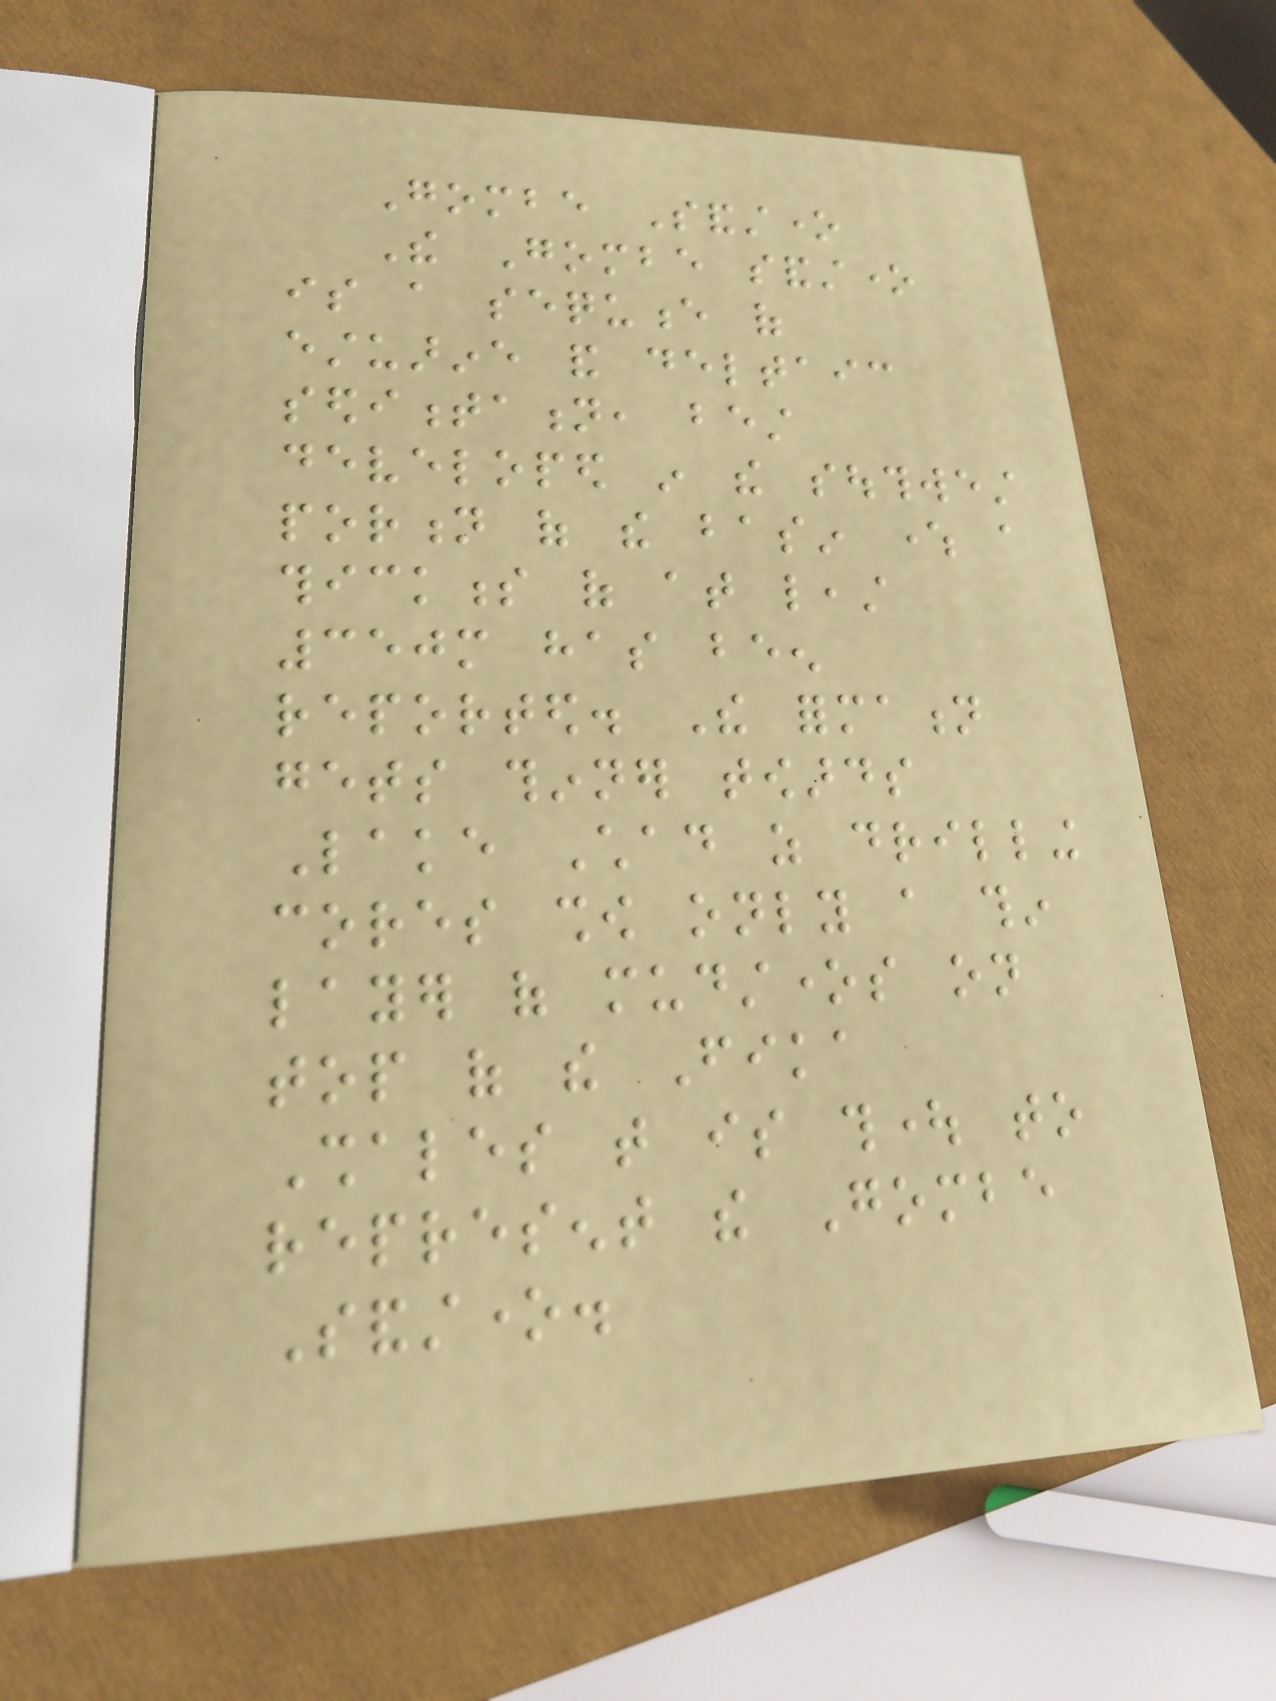Gombe Sandstone
The Gombe sandstone
is a sequence of
estuarine and deltaic
sedimentation, best
developed in the southwest
portion of the basin where a
thickness of at least
350m has been
reported. The formation
gets thinner towards
Lake Chad as drilling
cores show only a thin
layer of mudstones on
top of the Fika
Shales that is thought to
represent the Gombe
Sandstone.
